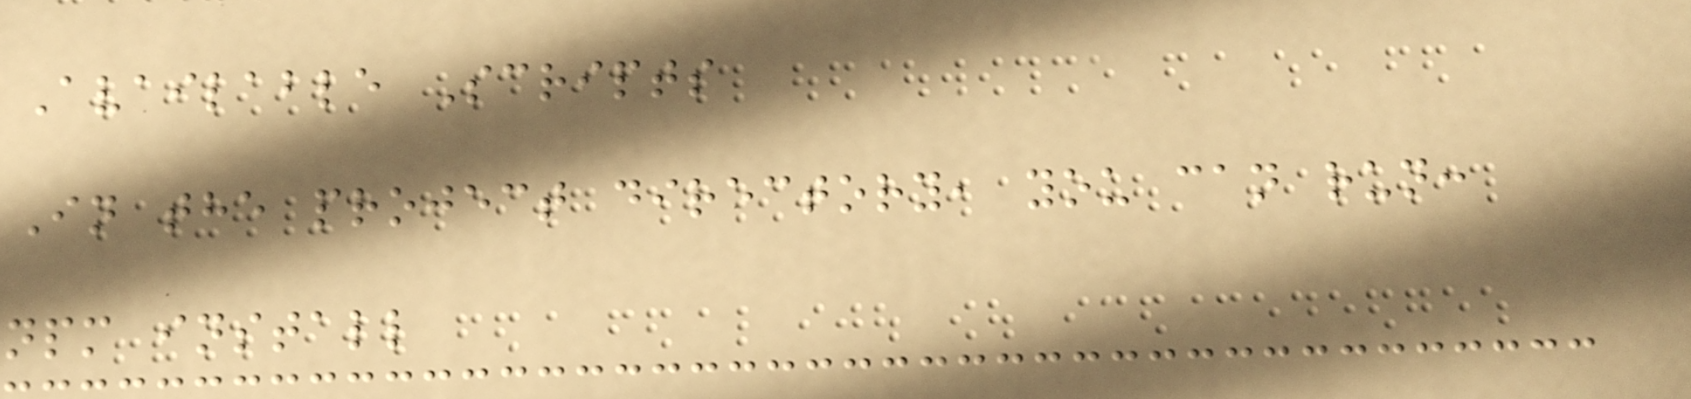Available Scripts
In the project directory, you can run:
npm install
